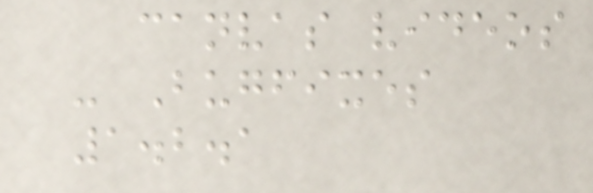canvas videos
- Bugfixes
1.2.1
